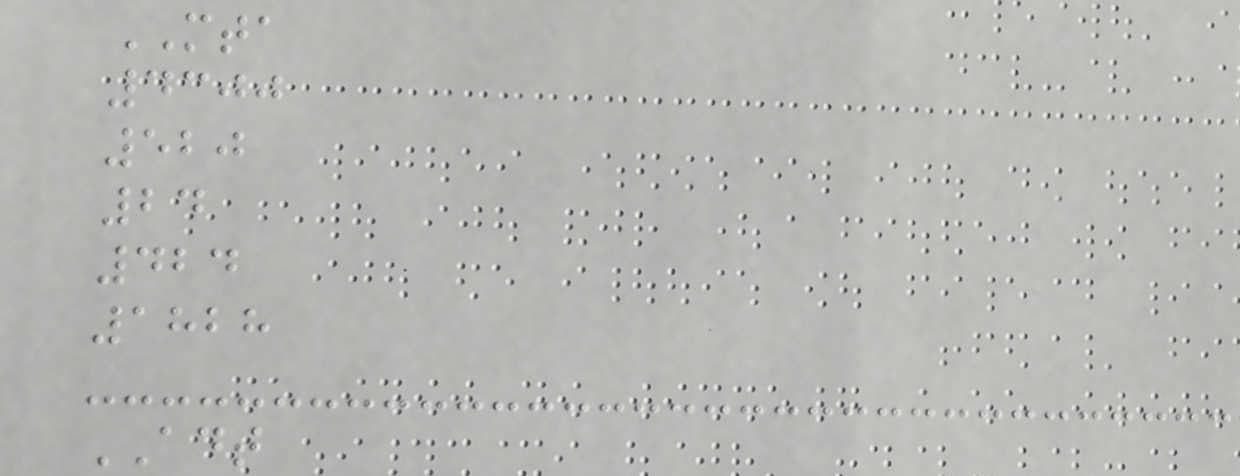MTA
4300
520
24
424
1828
ADT
